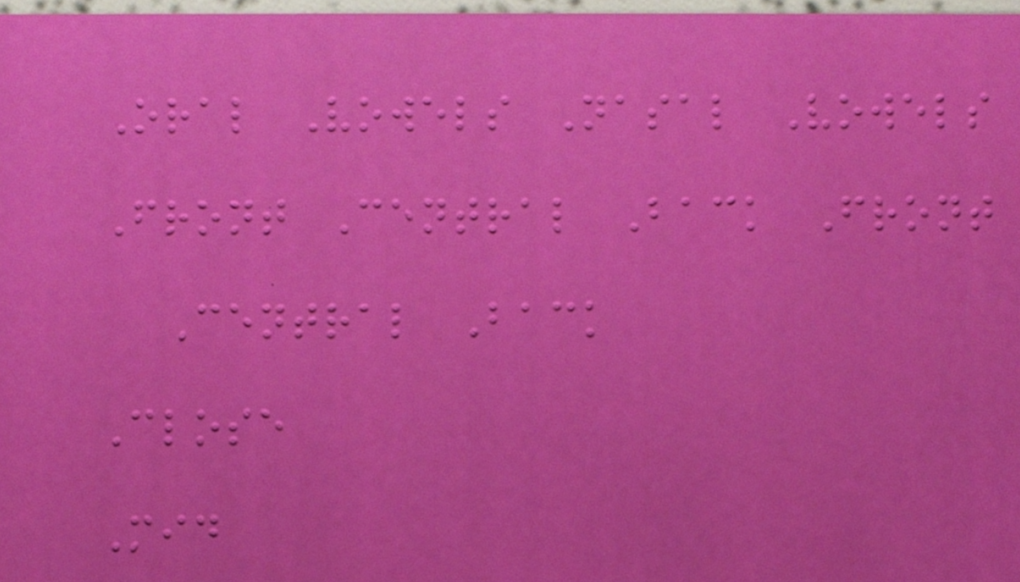Oral Vowels Nasal Vowels
Front Central Back Front
Central Back
Close
Mid
